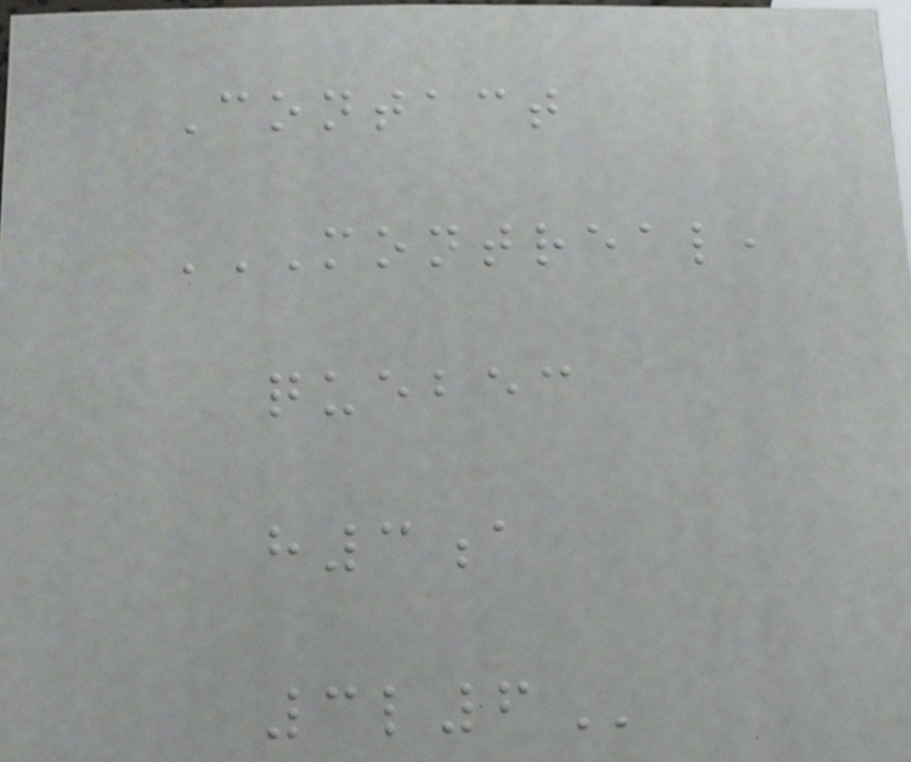Contact
MONTREAL,
QUEBEC
H3A
3L6
